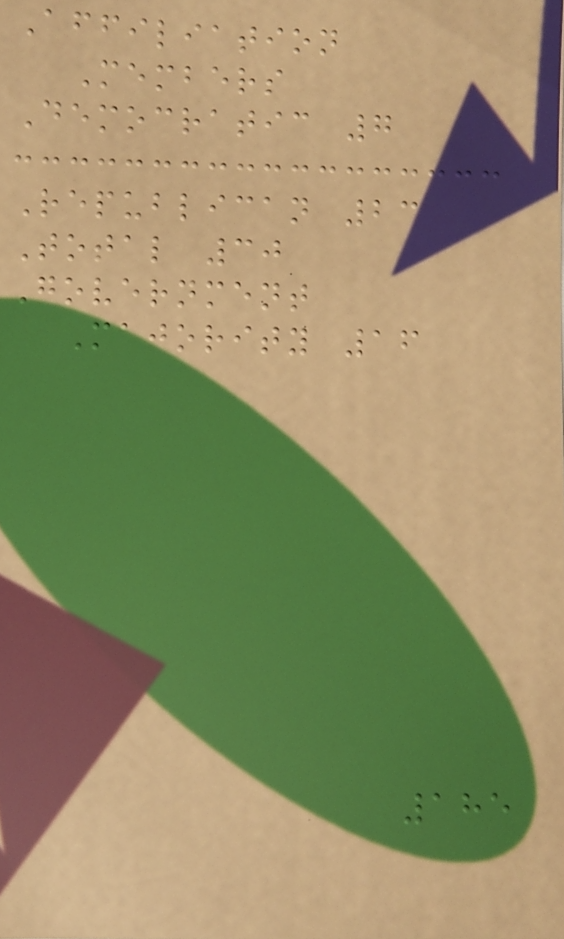Affiliation
Members
Democratic 7
Republican 23
Total 30
Government
Majority 16
185
